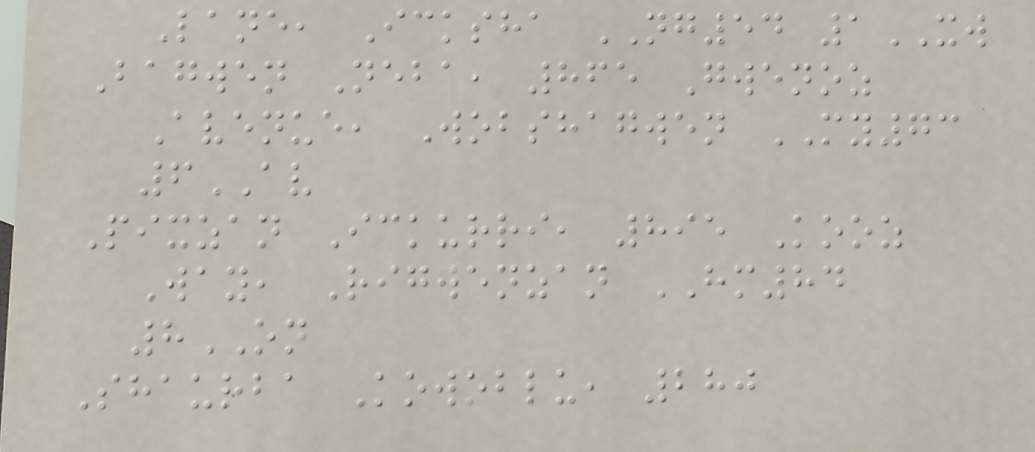Lane, Icksha NG54 1XW
Bagwen Neba, 865 Gwenoz
Avenue, Wobshagwen MY73
6AV
Pixzan Ickurri, 895 Kooz
Way, Rigwenzan HM84
8ON
Shaurba Kowoblu, 280
